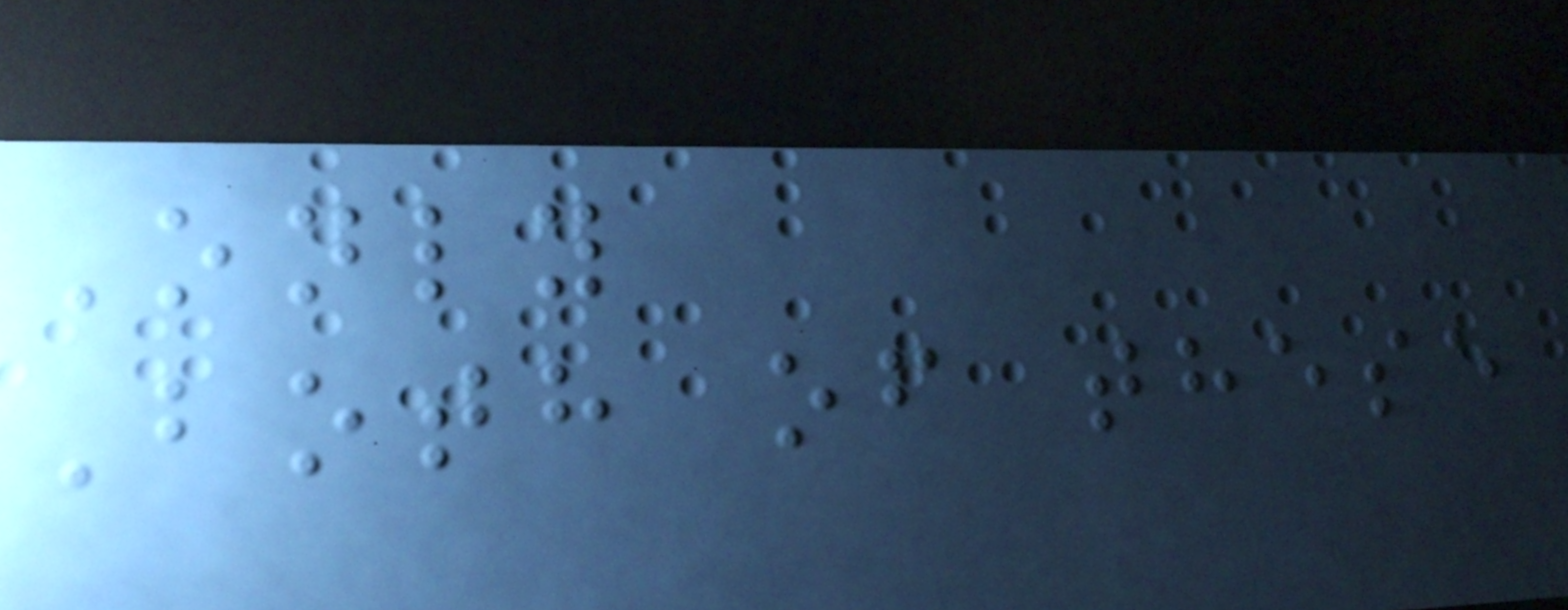Only
Both of these
